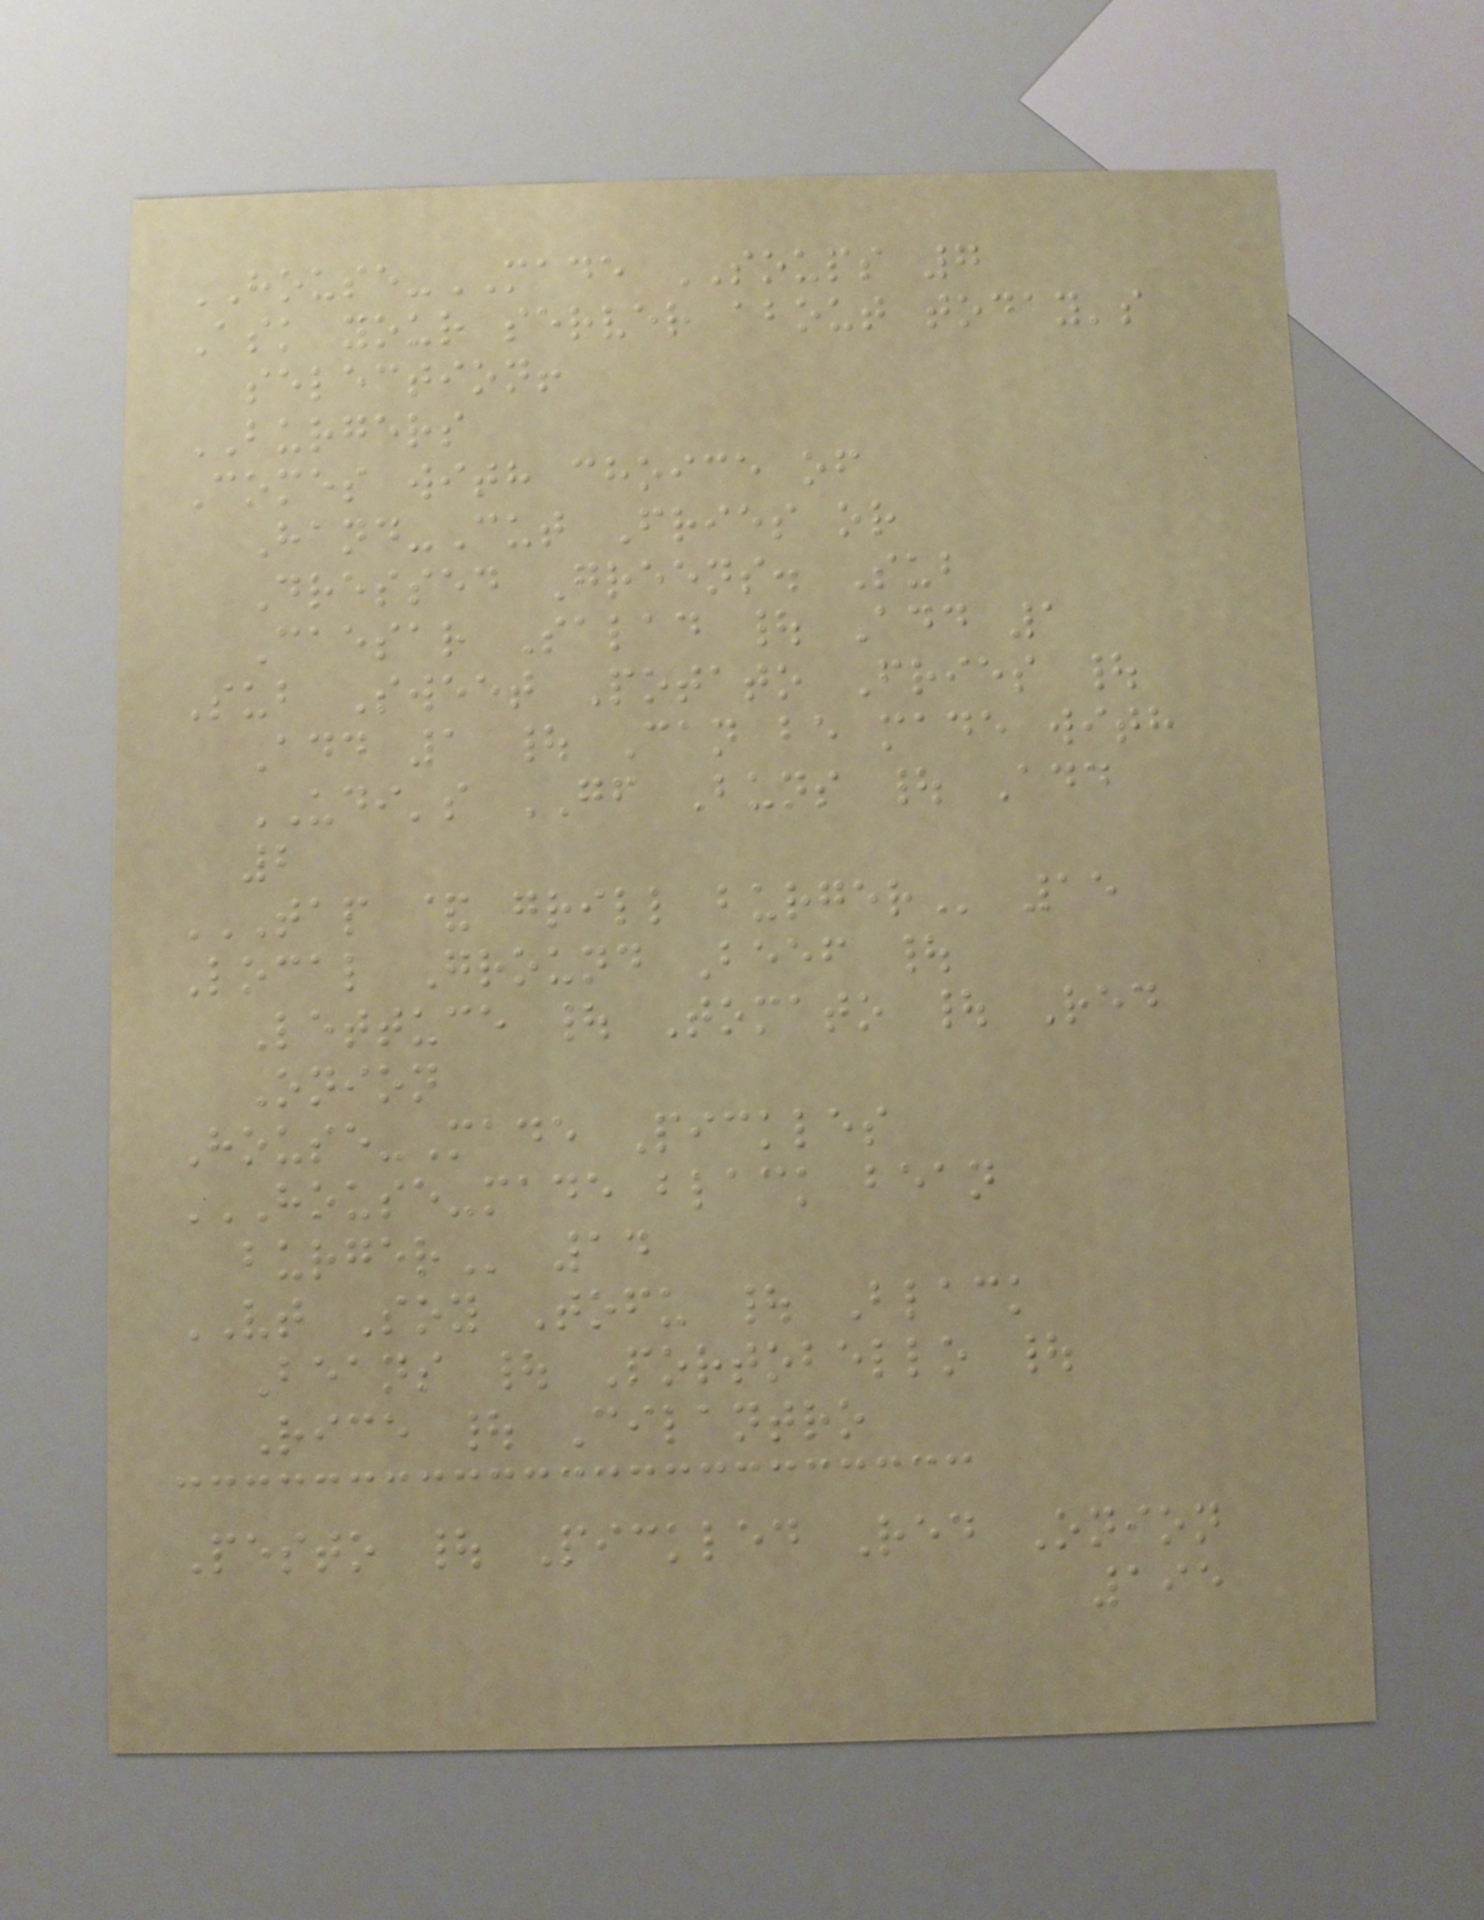HOUSE-MADE SOUPS 7
Ask your server about today's
selection!
BURGERS
Comes with choice of
Hand-Cut Fries or
Dressed Greens. Sub
Caesar Salad | Add 1
Sub Sweet Potato Fries |
Add 1 | Can be made with
UDI's GF Buns | Add
2
TAP & GRILL BURGER 15
Local Ground Beef |
Lettuce | Tomato | Red
Onion
House-Made Pickles
HOUSE-MADE BLACK BEAN
BURGER 14
VT Soy Tofu | Black
Beans | Portobello |
Rice | Cilantro
Pesto | Pickled Red Onion
195
